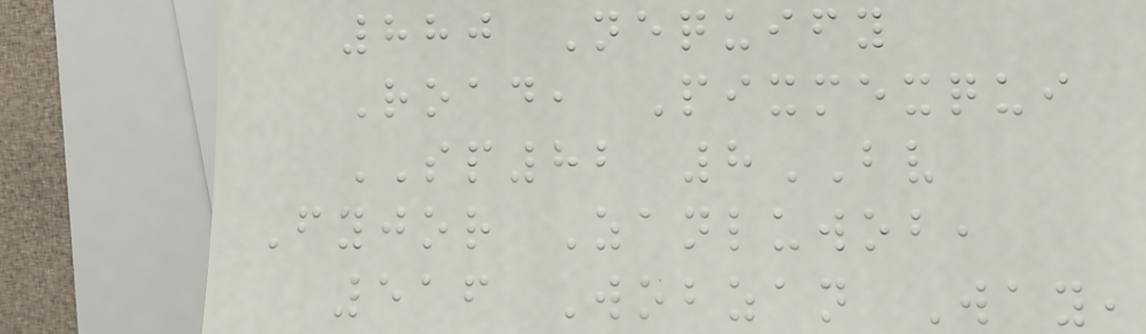880 Nequify
Road, Pixmexqui
SP82 8BV
Fyjor Zanluwob,
516 Wobzan Way,
